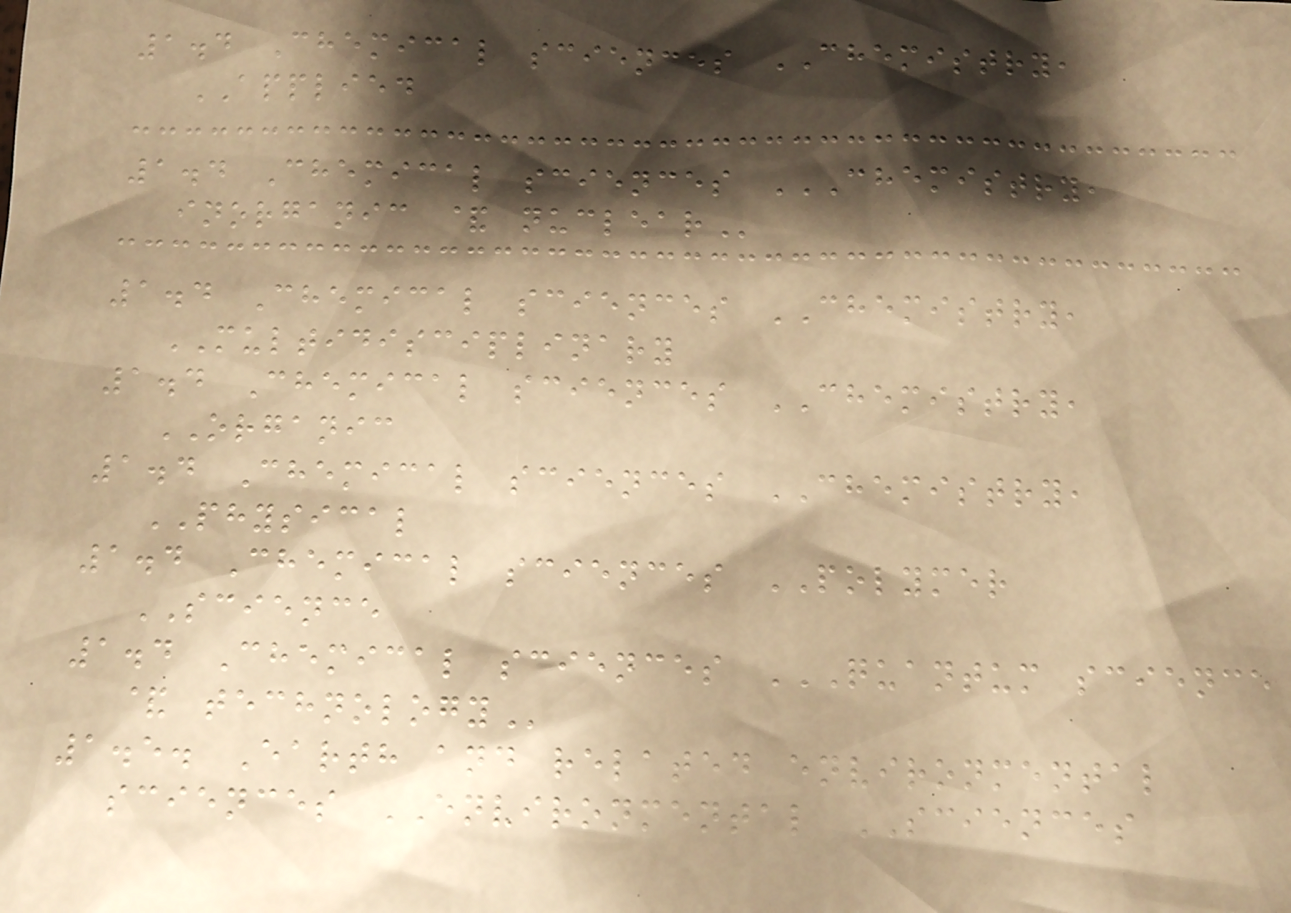1.4 Chemical sciences CHEMISTRY,
APPLIED
1.4 Chemical sciences CHEMISTRY,
INORGANIC & NUCLEAR
1.4 Chemical sciences CHEMISTRY,
MULTIDISCIPLINARY
1.4 Chemical sciences CHEMISTRY,
ORGANIC
1.4 Chemical sciences CHEMISTRY,
PHYSICAL
1.4 Chemical sciences POLYMER
SCIENCE
1.4 Chemical sciences QUANTUM SCIENCE
& TECHNOLOGY
1.5. Earth and related environmental
sciences ENVIRONMENTAL SCIENCES
